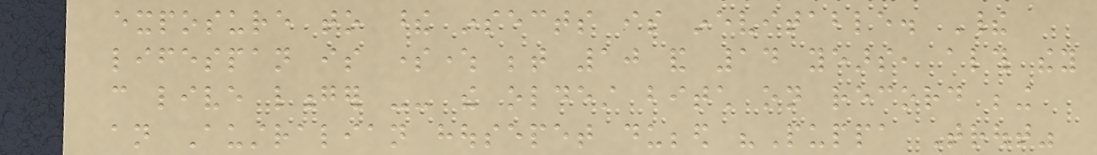exposure to these insects is inevitable. Their
lifespan is somewhere between 10 and 14 years, although they
can live longer -- the oldest bitch on record being
an Australian housepet dubbed "Puppa Trout"
